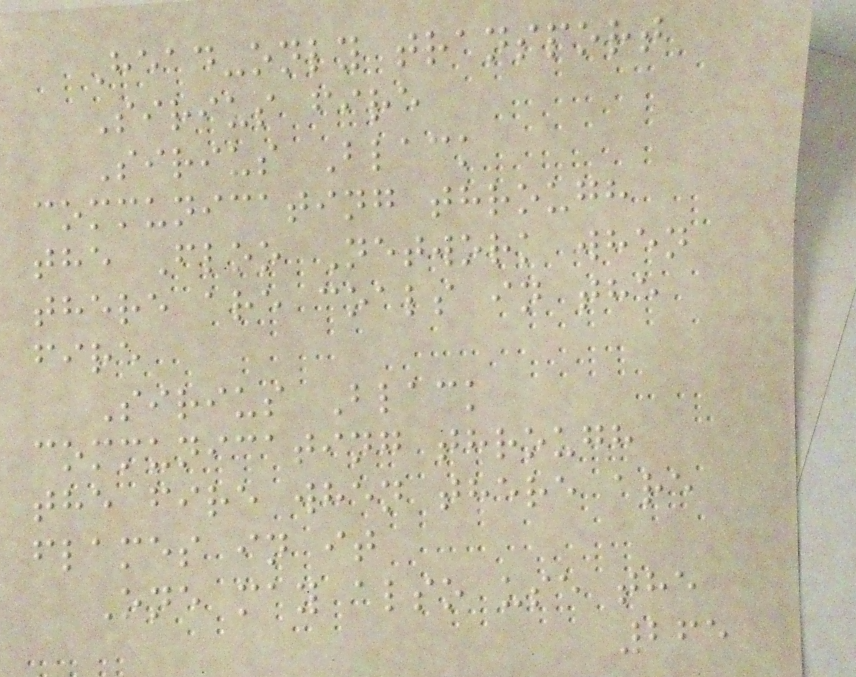Head-only transport
Sirius fire
Sirius Black
communicating through
the Floo Network when
there are coals in the
fire
Sirius Black
communicating through
the fire when there are
flames in it
One may also use the
265
